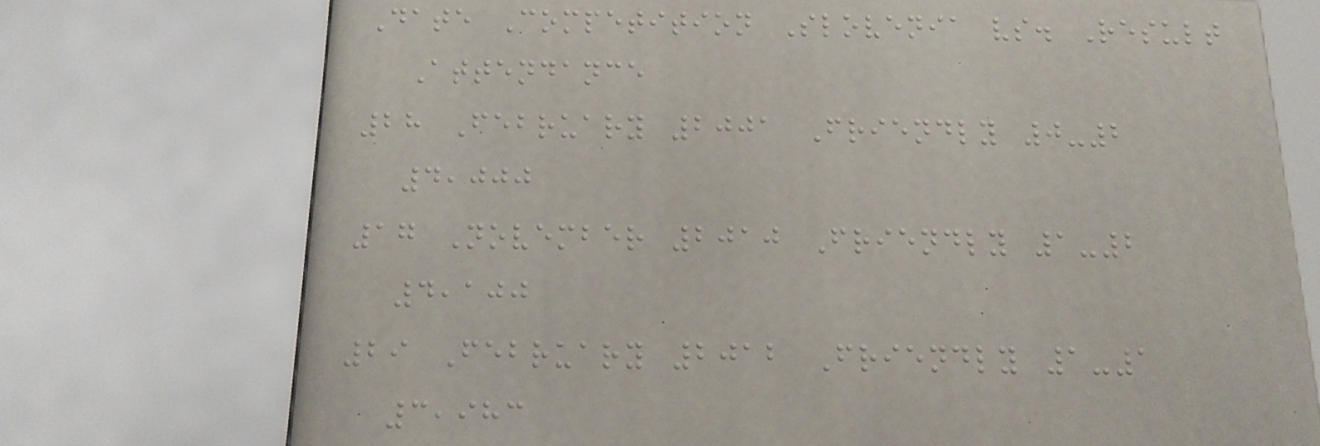Date Competition Slovenia vs. Result
Attendance
28 February 2001 Friendly 0-2
4,000
17 November 2010 Friendly 1-2
4,100
29 February 2012 Friendly 1-1
3,983
